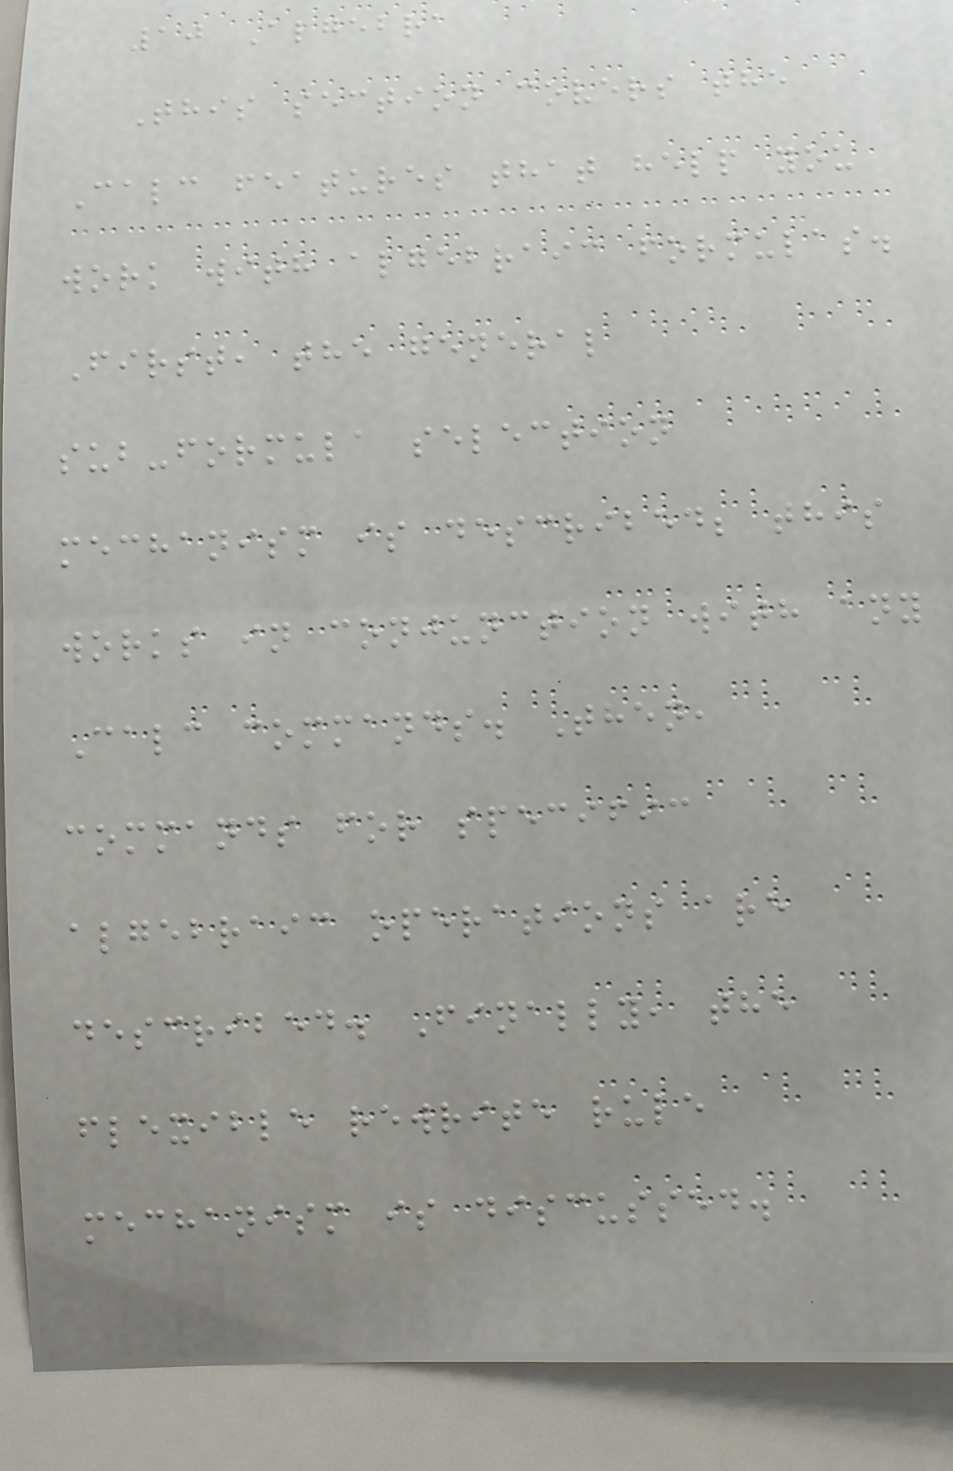10 Algebra
This section covers the
Calc features that help you
work with algebraic formulas.
First, the general
sub-formula selection
mechanism is described; this
works in conjunction with any
Calc commands. Then,
commands for specific
algebraic operations are
described. Finally, the
flexible rewrite rule
mechanism is discussed.
